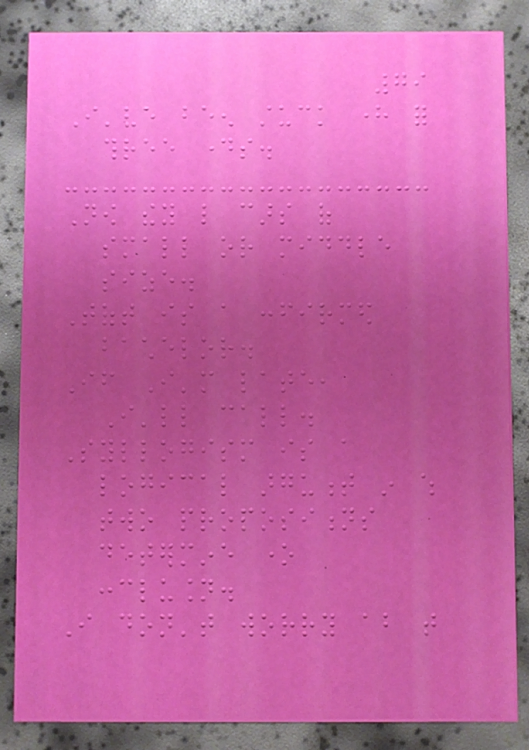79
I've been stuck here for
three days.
Now they like cars of
small or middle
size.
Toft is a confirmed
bachelor.
If I'm late,
I'll call.
Syllogism is a
logical argument in which
two propositions
determine one
conclusion.
I don't worry about that
